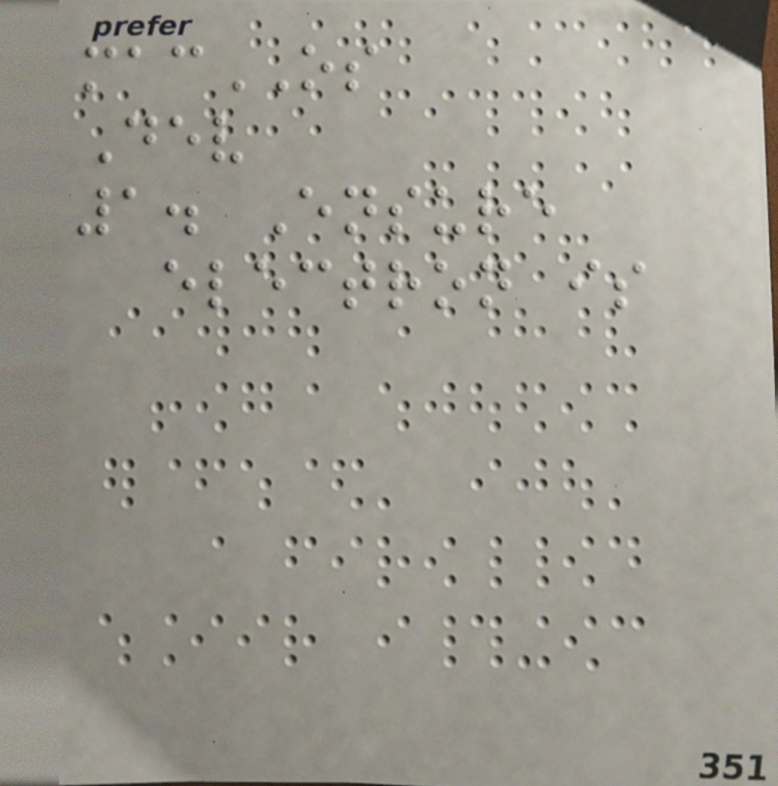macOS
Dev
1. Ensure
electron is
